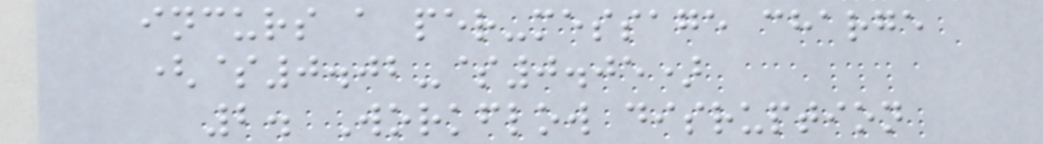incurs a per-message charge
($0.02-$0.05)
2. Workflow disruption
